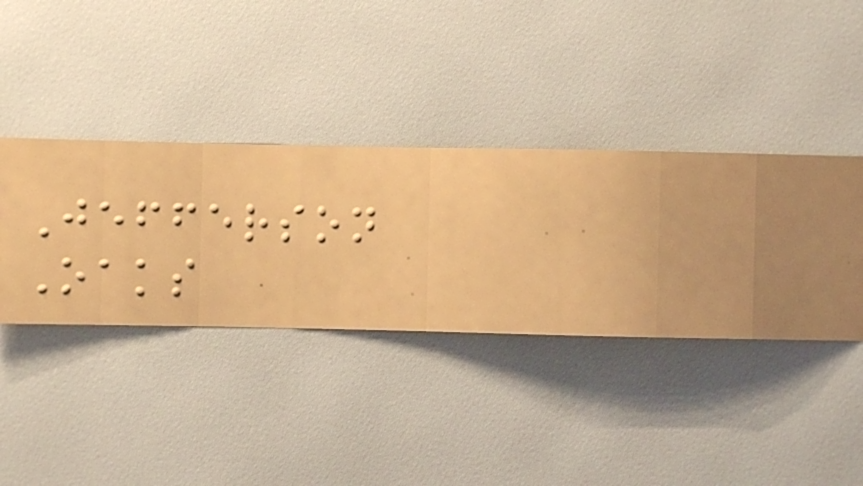Jefferson
Oaks
